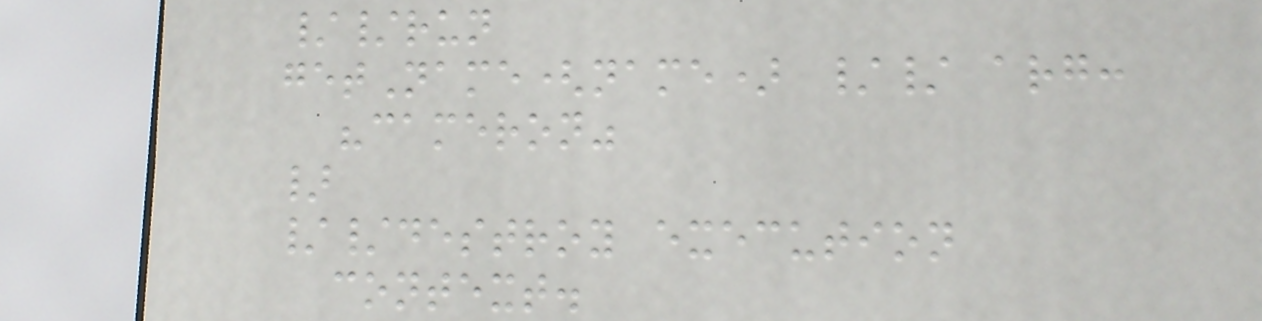//run
getName(name) // arg:
"cameron"
}
//destroy execution
context.
